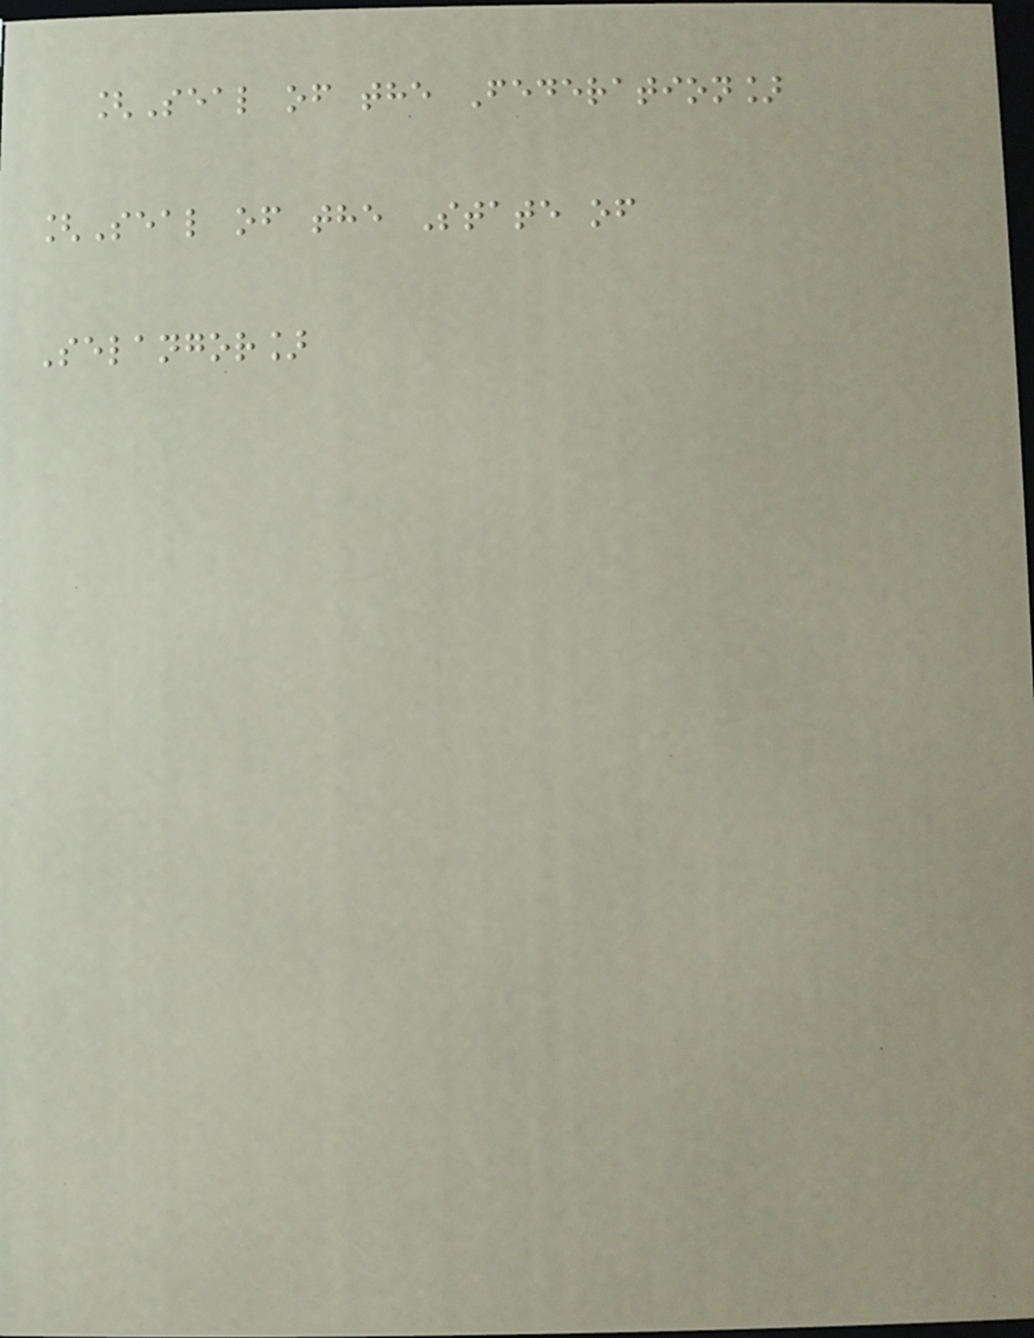[Seal of the Federation]
[Seal of the State of
Selangor]
